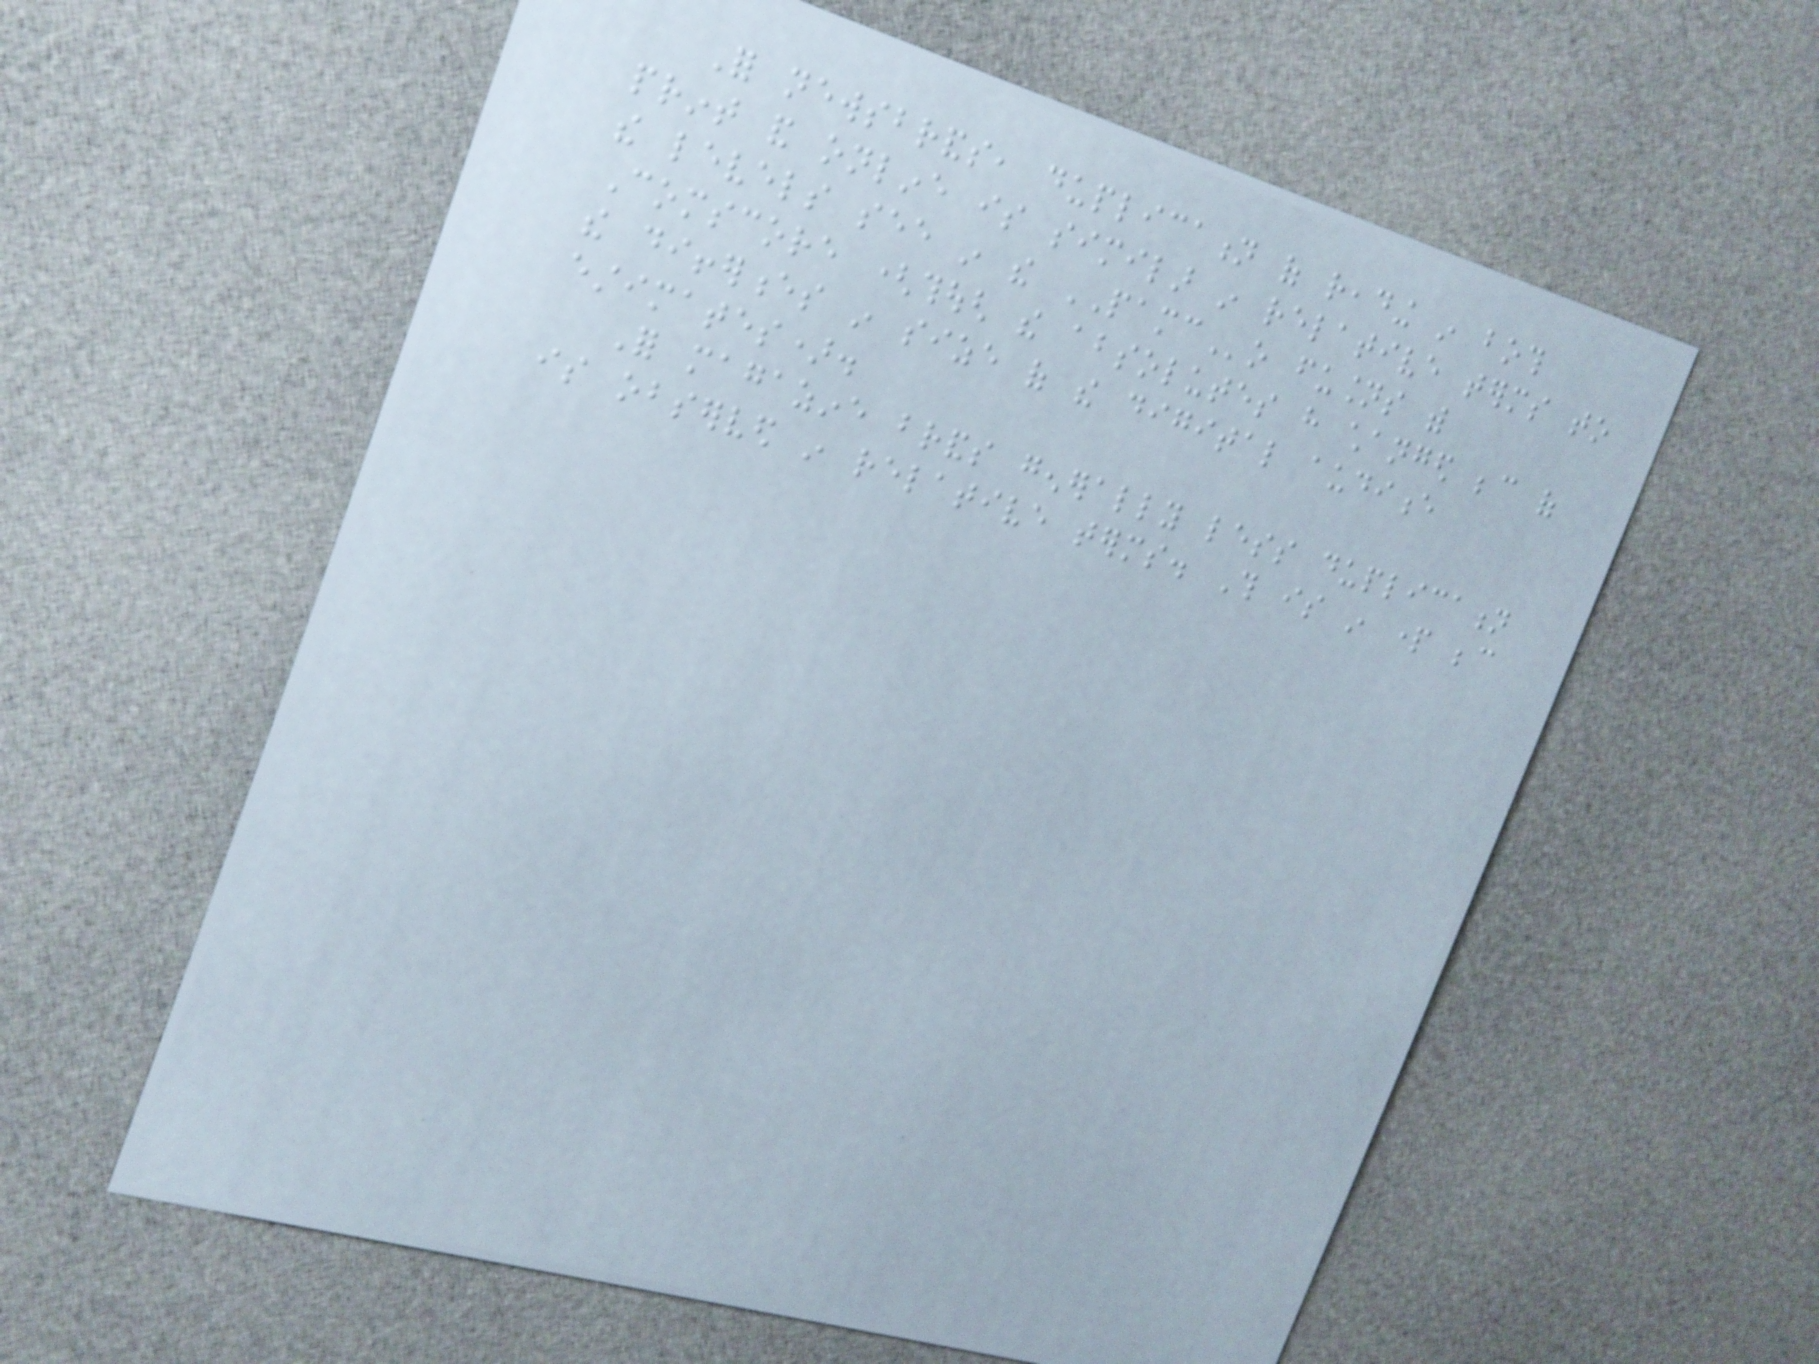For newsbrands, duplication of reading in both
print and online is similar in relative terms to
the levels see in the PAMCo fusions with
Comscore (though the absolutes have changed because of
the differences in size of the digital audience
estimates).
For magazine brands generally less duplication
is observed in relative terms. This is in part because
